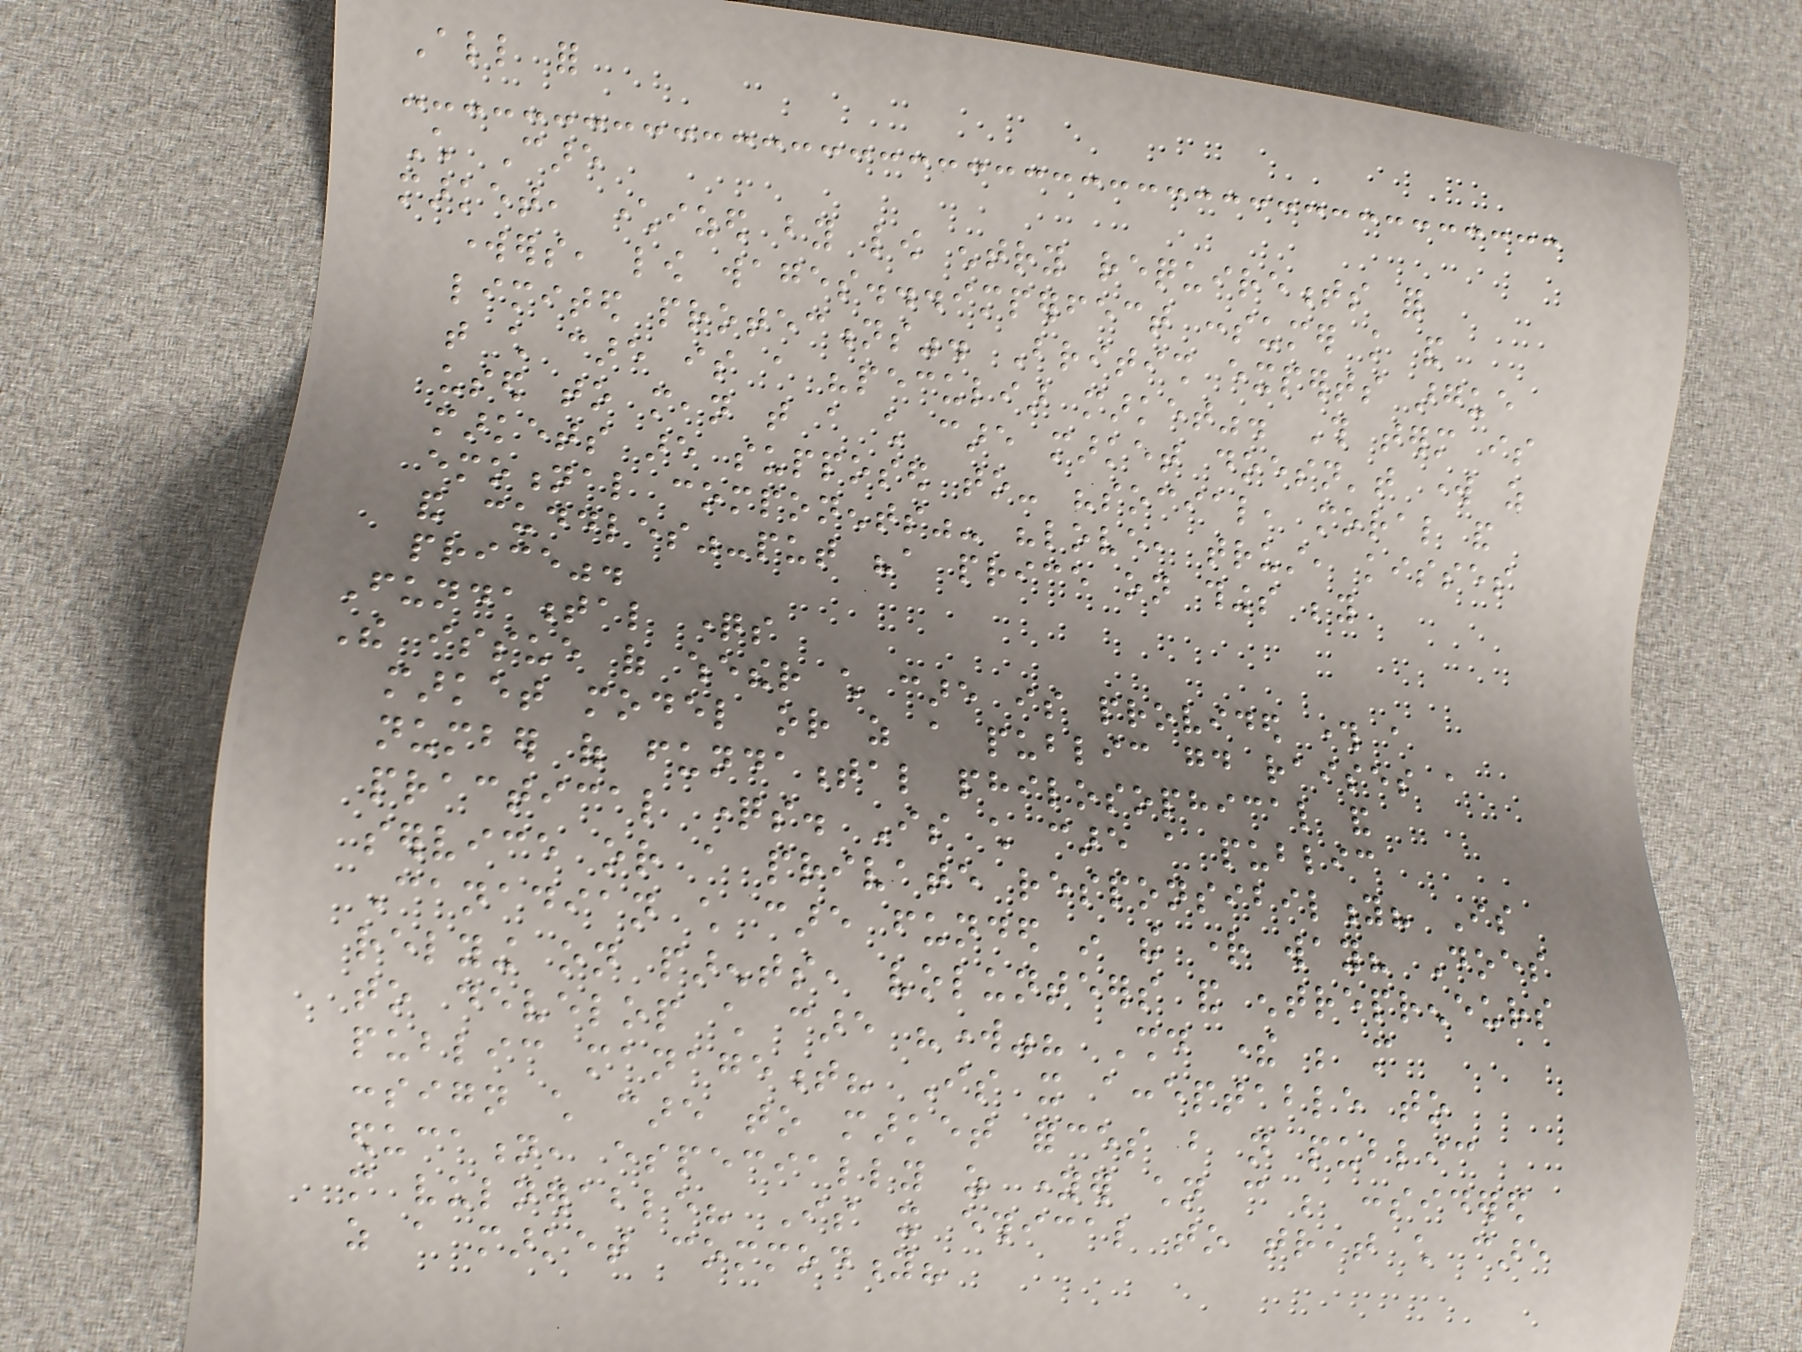All for
Child Care
market, characterized by low entry requirements for
workers, low wages...imperfect consumer knowledge and
limited protections". British experts argue
that child care is a "peculiar market". This term is
used to mean that a child care market doesn't work as
markets are supposed to- "social, moral and
emotional components"- "love, trust, kisses
and cuddles"-put "a price on things beyond
price".
Fundamental questions
The issue of whether child care is provided through a
market model or as a public good raises a
number of fundamental philosophical and
practical questions. Is child care a public
service or a private responsibility? Is
Canadian child care funded in the right way? Does
relying on parents, volunteers and entrepreneurs
to develop child care "work"? Should there be more
public management? Is it acceptable to
consign child care to market forces but not public
education, especially as younger children can be considered
more vulnerable? Is it ethical to treat child care
as a market commodity?
